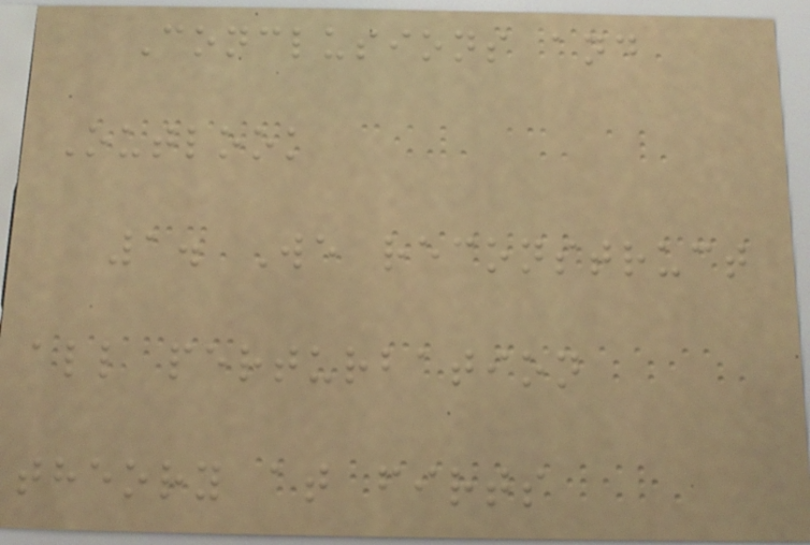Conclusions and
Outlook
1. We reconstruct
all perturbation
theory at firts
